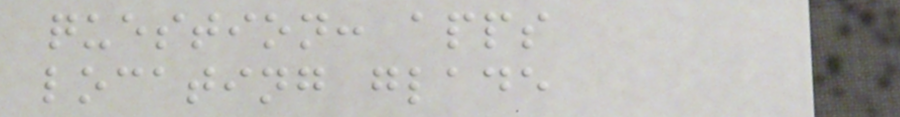question: apps
locating glade
